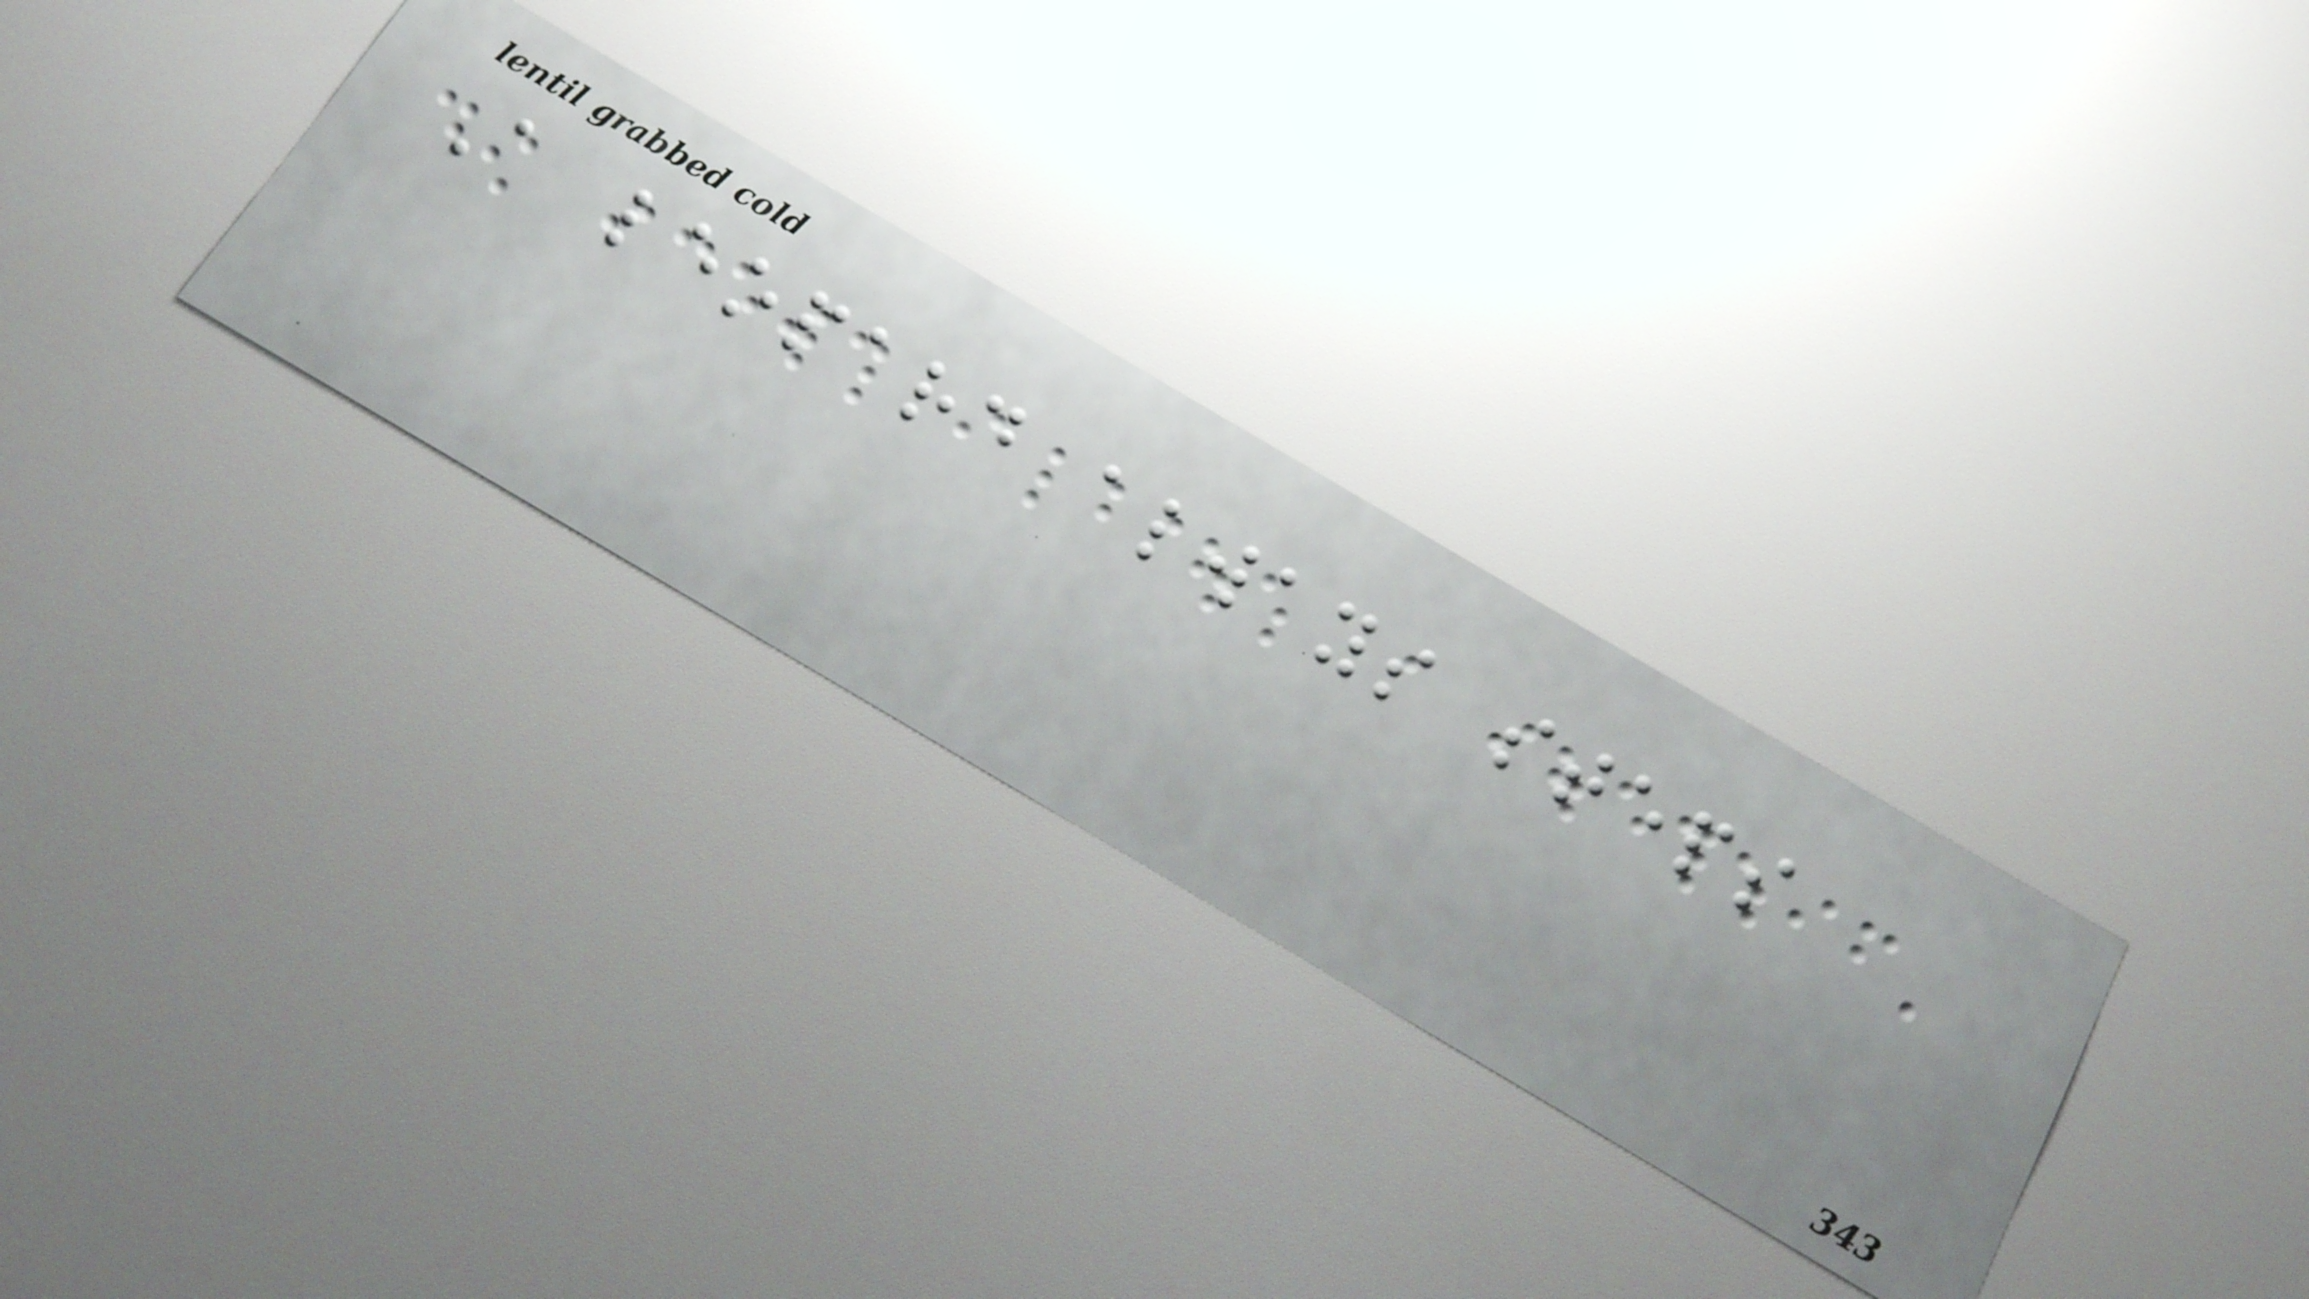A leopard always steps
